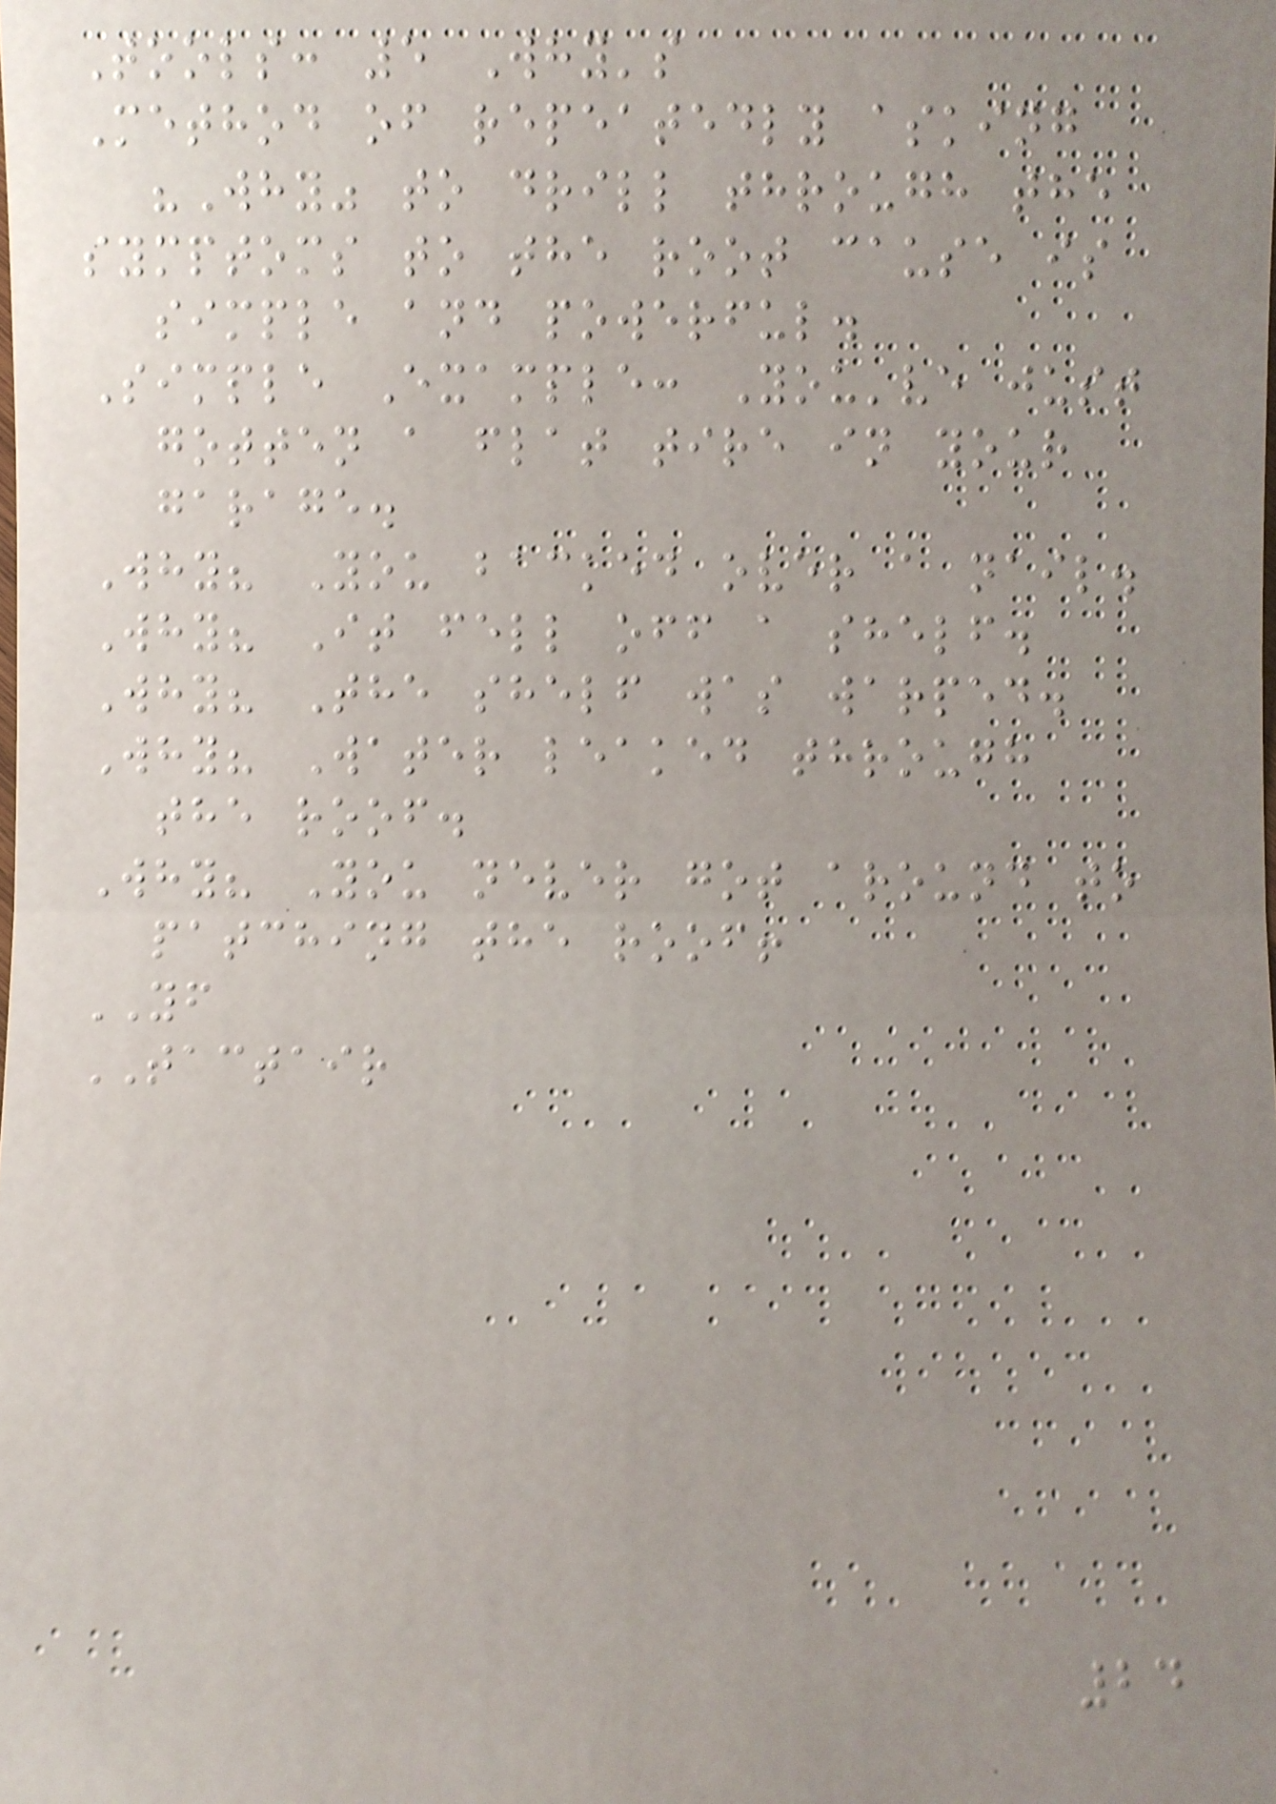Tools: 5 Why's
Method of repeatedly asking
"Why" to drill through the
symptoms to the root cause is
simple and powerful.
Simple Example: You've just
gotten a flat tire in your
garage.
Why? You backed over a nail.
Why? It fell off a shelf.
Why? The shelf was warped.
Why? Water leaked through
the roof.
Why? You never got around to
patching the roof!
YF
TACTAIR
24
